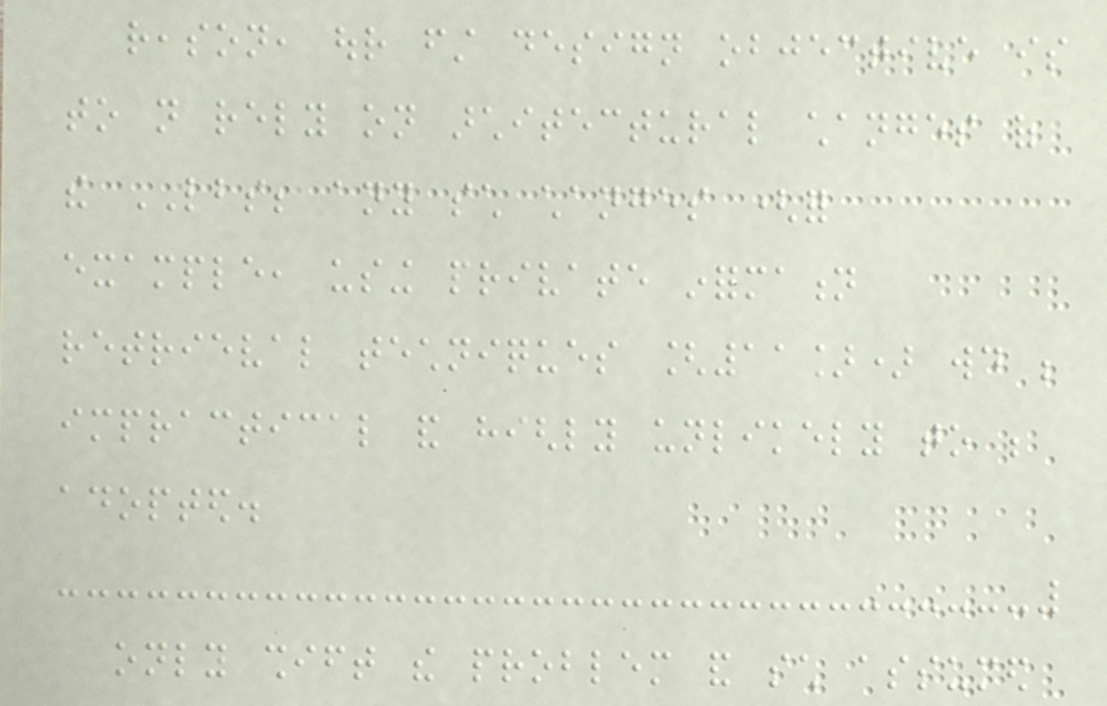reason, our first design objective is
to not rely on architectural changes of
the LBS; any such changes (for
example, using private information
retrieval techniques [11]) would be
impractical and highly unlikely to be
adopted.
only shift the problem and such assumed
